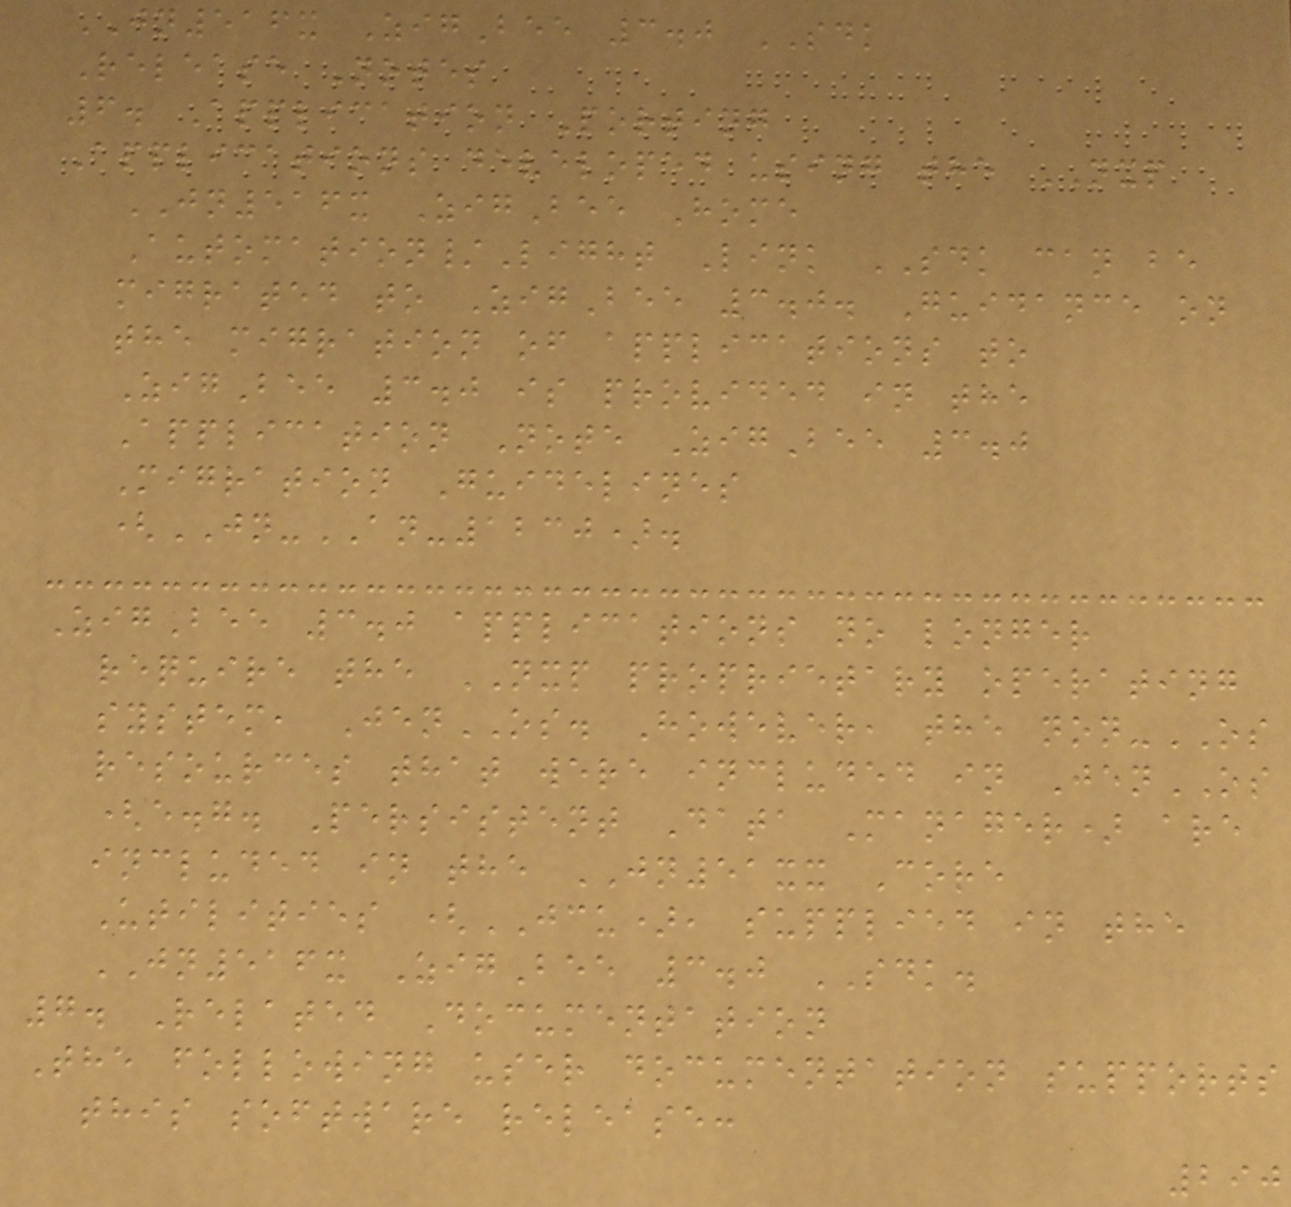JN516x ZigBee 3.0 SDK
Release Notes
6. Application Porting
Applications developed using the NXP
JN516x ZigBee Home
Automation/Light Link SDK can be
migrated to ZigBee 3.0. Guidance on
the migration of applications to
ZigBee 3.0 is provided in the
Application Note ZigBee 3.0
Migration Guidelines
(JN-AN-1230).
ZigBee 3.0 applications no longer
require the NXP proprietary operating
system, JenOS. However, the non-OS
resources that were included in JenOS
(e.g. Persistent Data Manager) are
included in the JN51xx Core
Utilities (JCU), supplied in the
JN516x ZigBee 3.0 SDK.
7. Related Documentation
The following user documentation supports
this software release:
290
